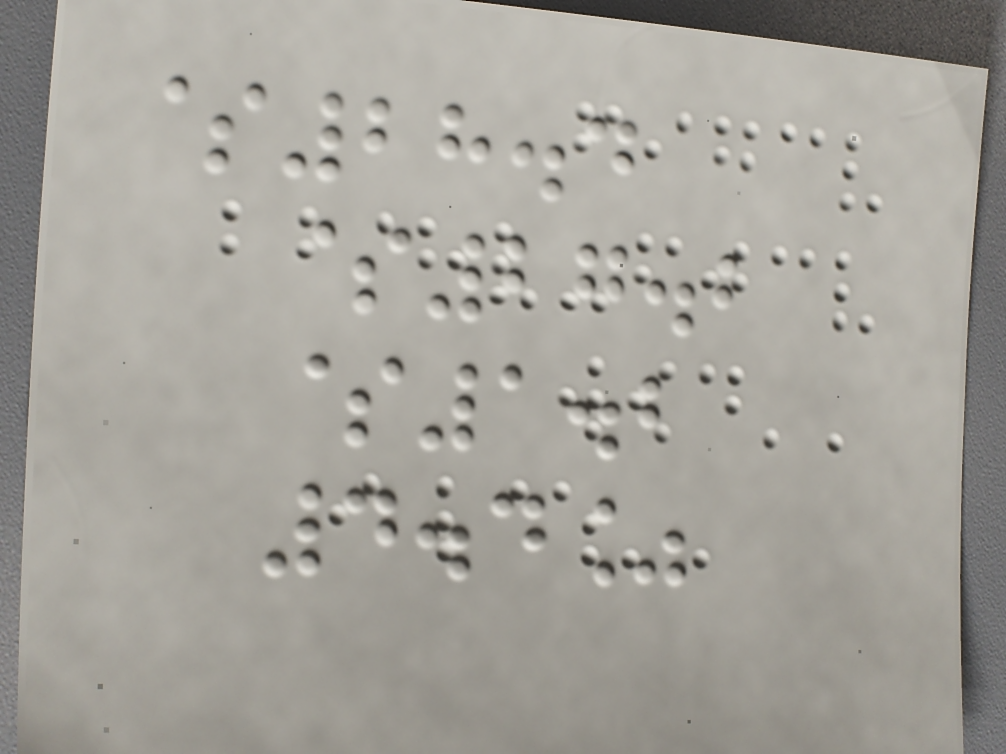$28.4
$27.2
$1.2
4.4%
